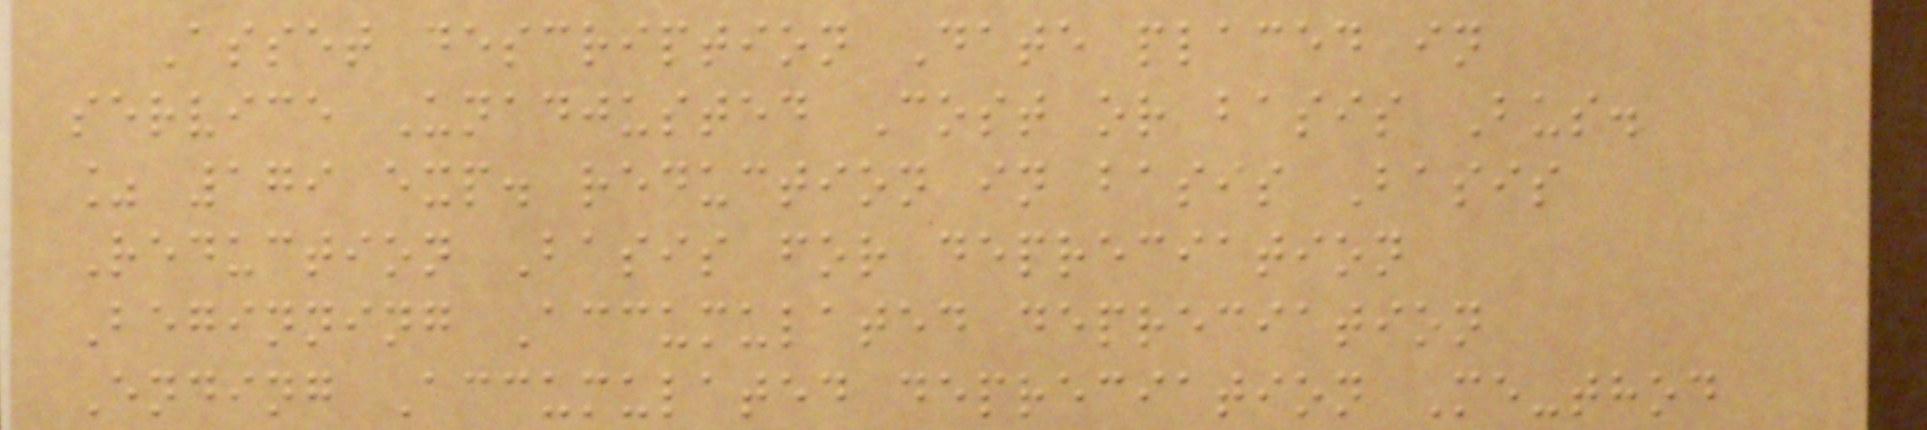Asset description Date placed in
service Unadjusted Cost or basis Bus.
% 179 exp. reduction in basis Basis
Reduction Basis for depreciation
Beginning Accumulated depreciation
Ending Accumulated depreciation Me-thod
